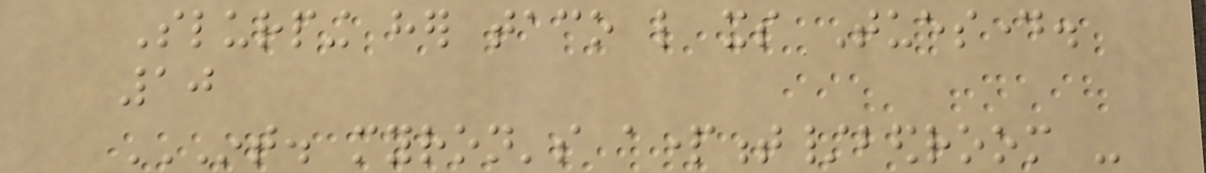Slurping her taco like its Tuesday.
10
INT. MYRON'S APARTMENT/BEDROOM -
